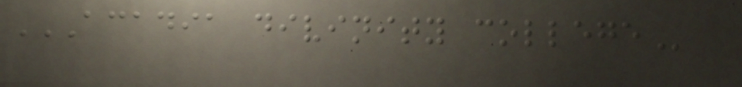ACADIA DIVINITY COLLEGE
